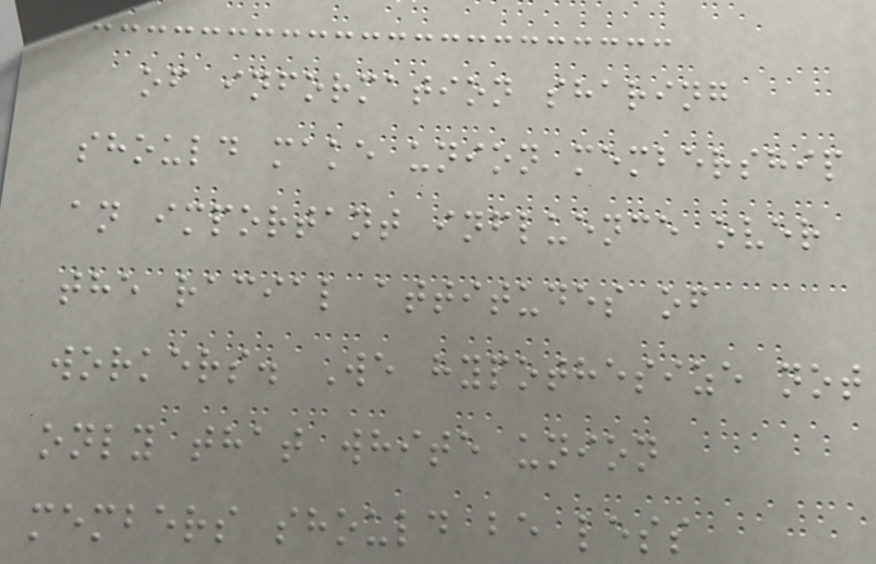of information sharing
should make union membership
an important influence over
the racial attitudes of
workers. We hypothesize not
only that white union
members should be less
